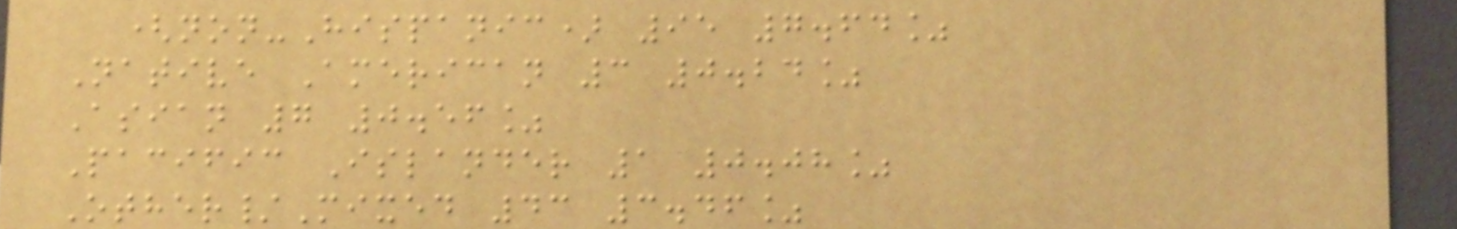(non-Hispanic) 95 7.64%
Native American 3 0.24%
Asian 7 0.56%
Pacific Islander 1 0.08%
Other/Mixed 43 3.46%
